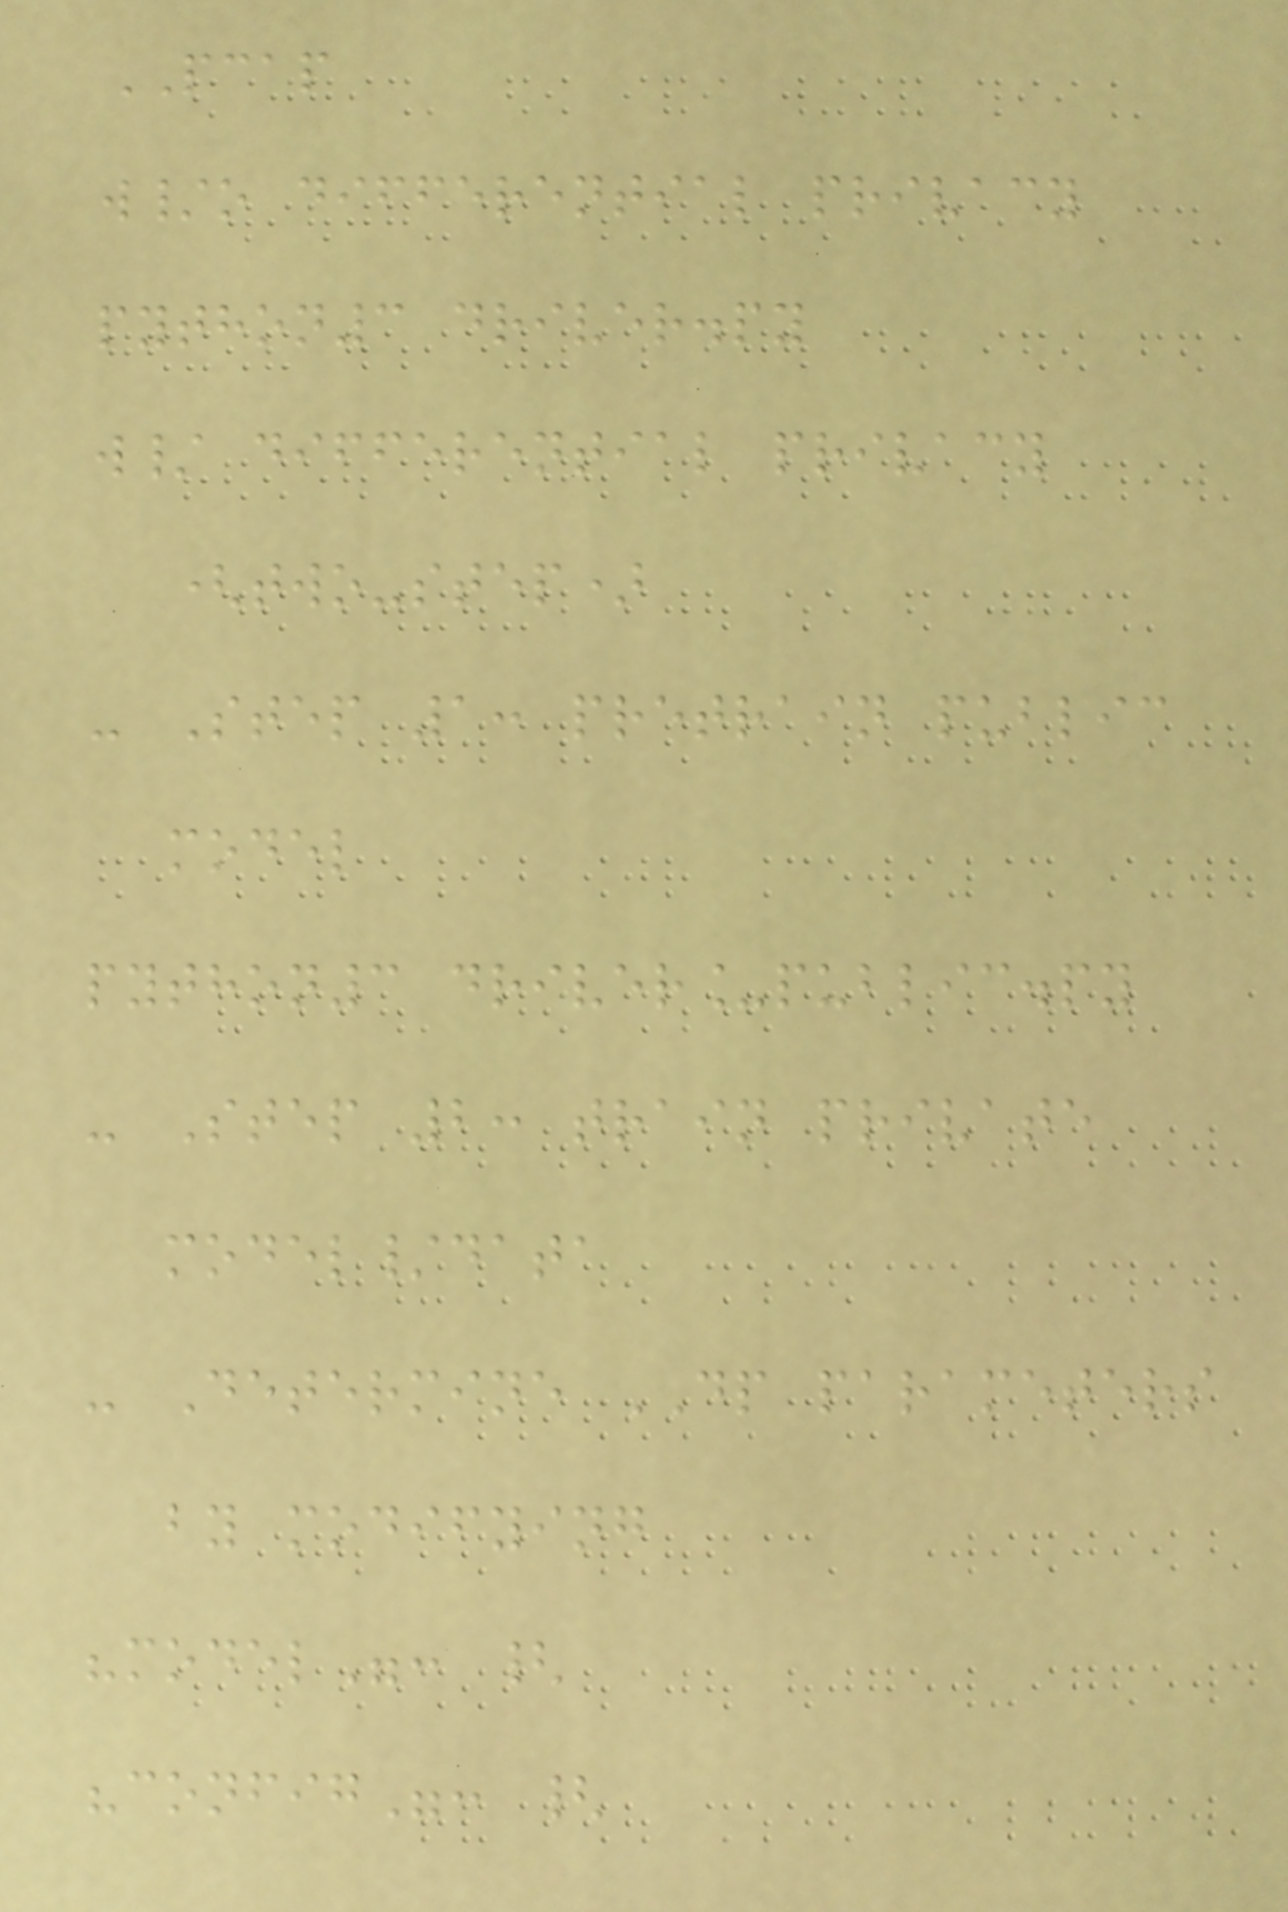PCAP
w/o differential privacy
python3 driver.py
w/ differential privacy
(two-step)
- Step 1: pretrain public
model
python3 driver_public.py
- Step 2: train private
model/data
- Determine DP parameters
by modifying
"model": {
"config": {
